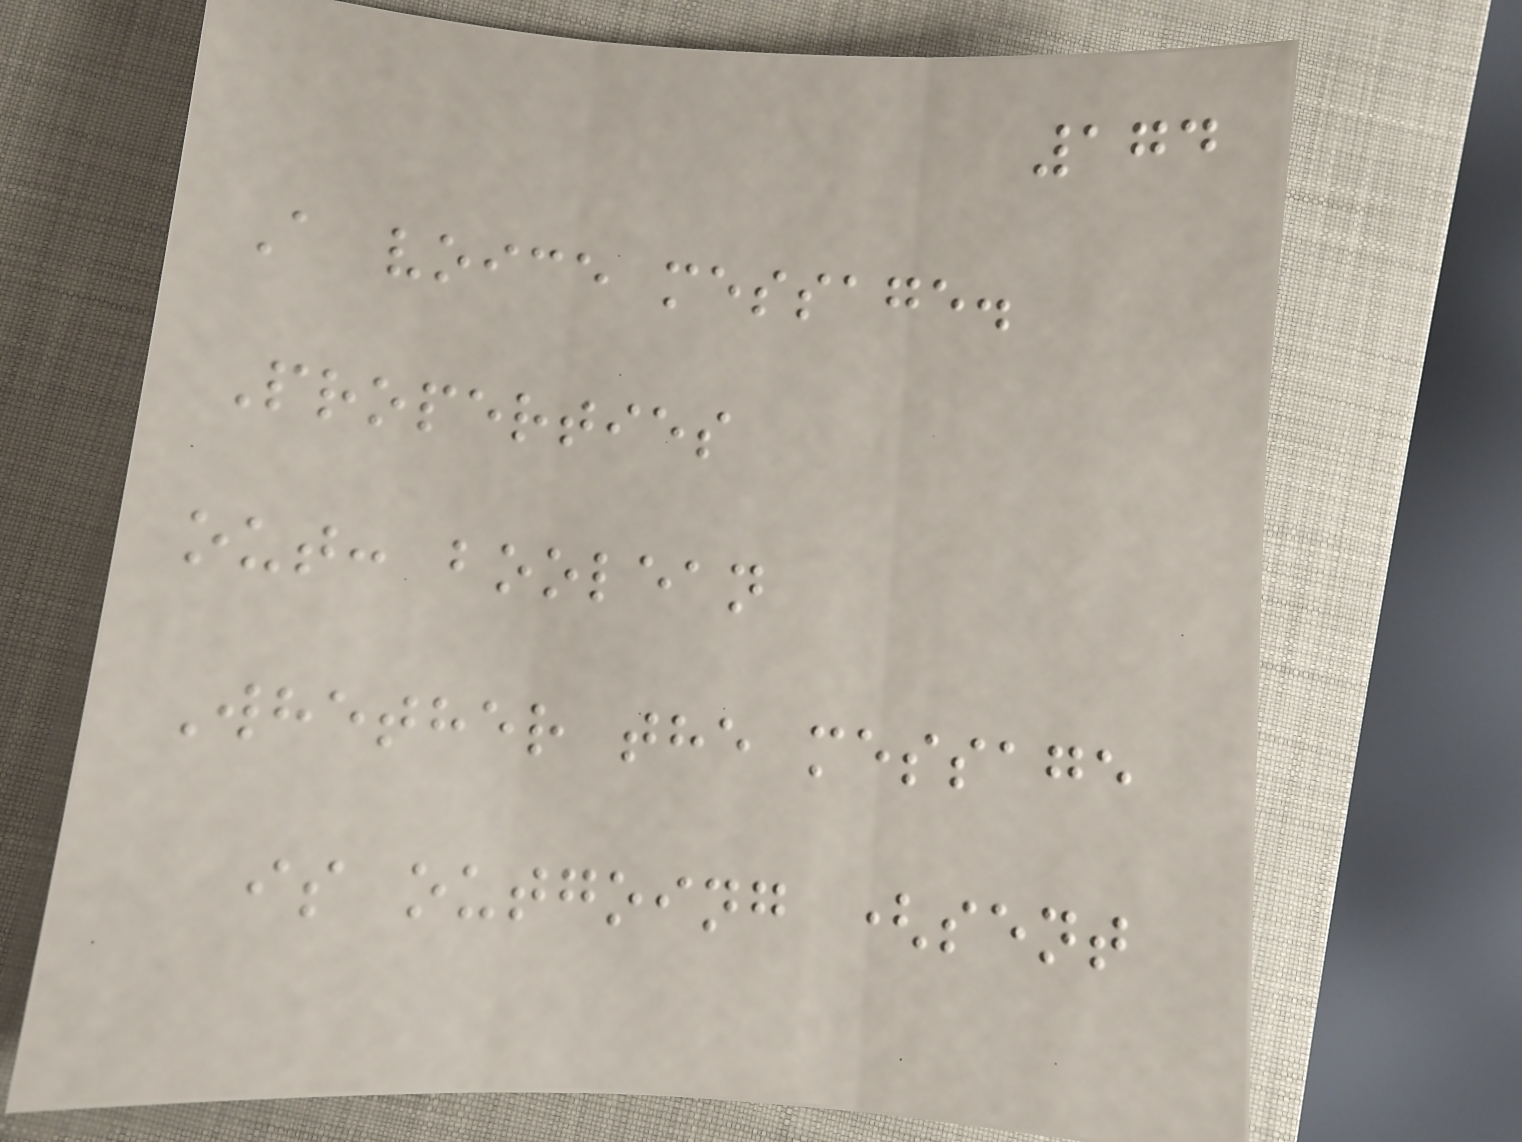174
A voice message.
Properties
out: boolean
Whether the message
is outgoing (sent
